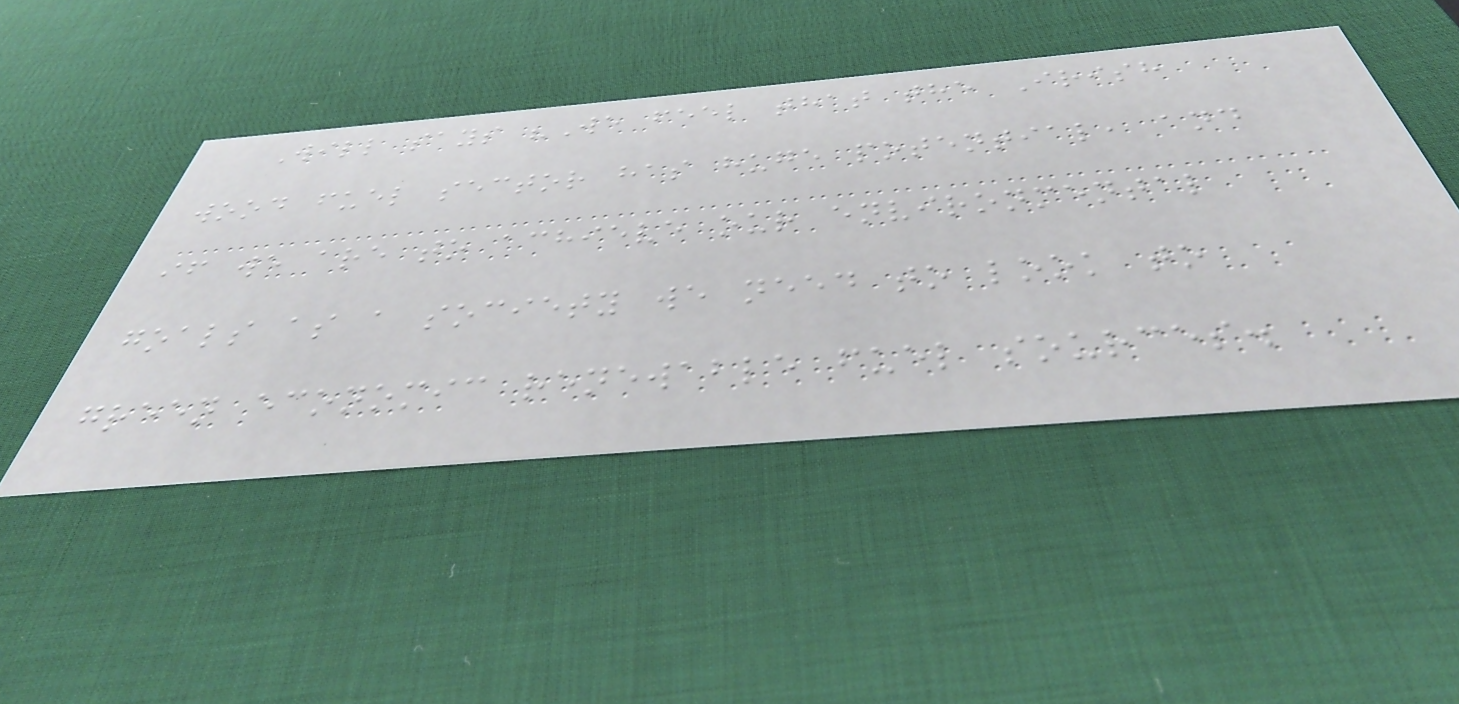Will says "We feel that the Irish
wood fuel sector has huge potential, and
if we are to achieve our environmental
goals as a society we need to look to
green economic renewable fuel sources.
